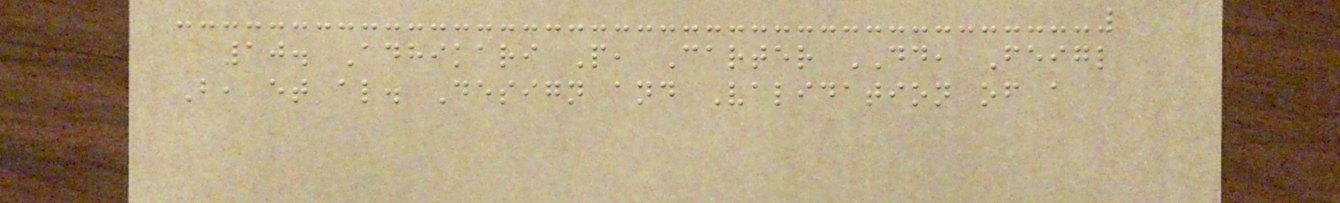10. Adhikari P, Carter DD, Feigl
B, et al. Design and Validation of a
